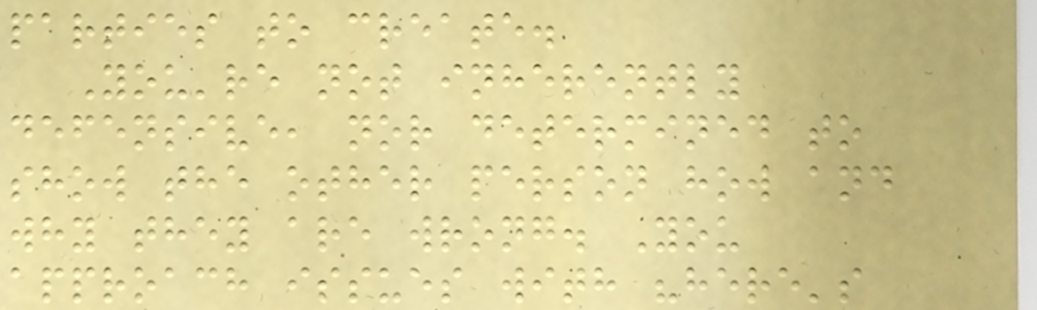parties to create.
You're not inherently
defensive, nor determined to
show the other person how and
why they are wrong. You
approach issues with "here's
